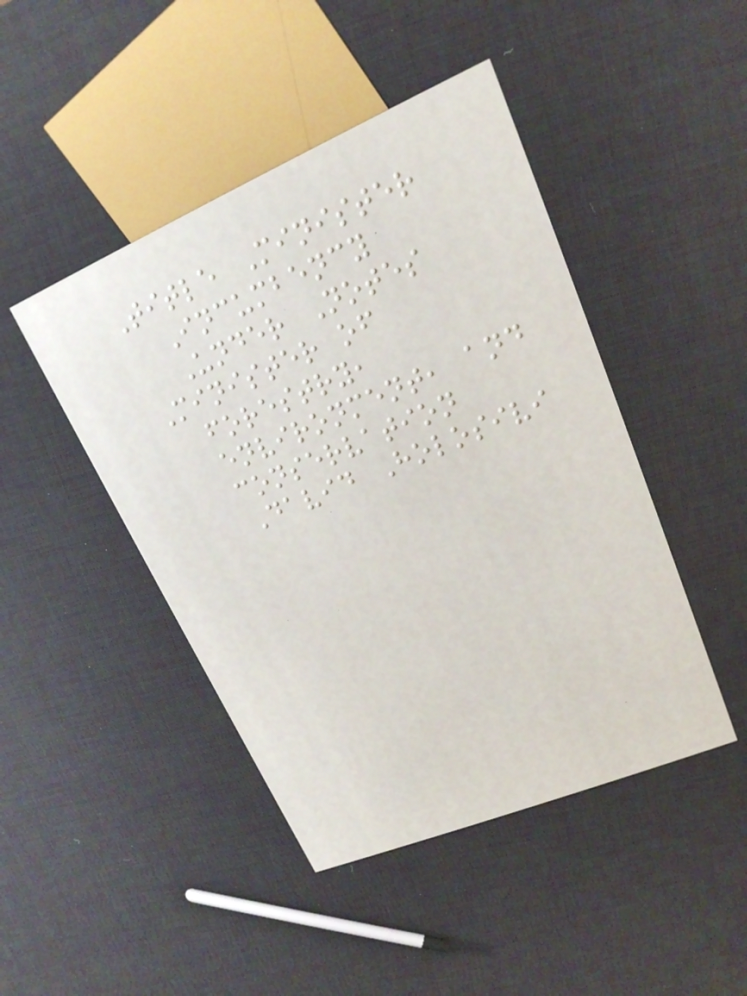Title Minister
Incumbency
Under Notes
Minister of
forestry,
environment, and
conservation
David Holosivi
